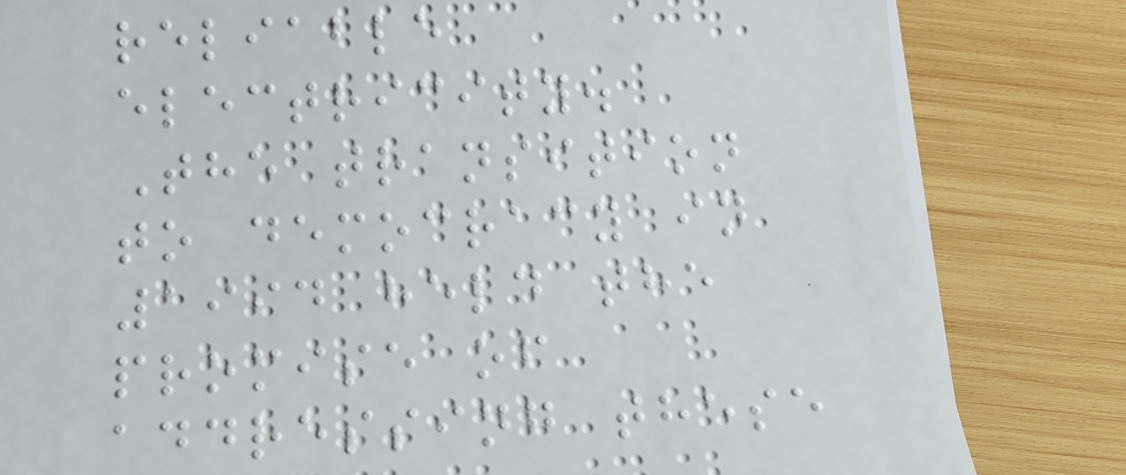reliable
electricity.
The transition
to democracy in
1994 held the
promise of
addressing these
